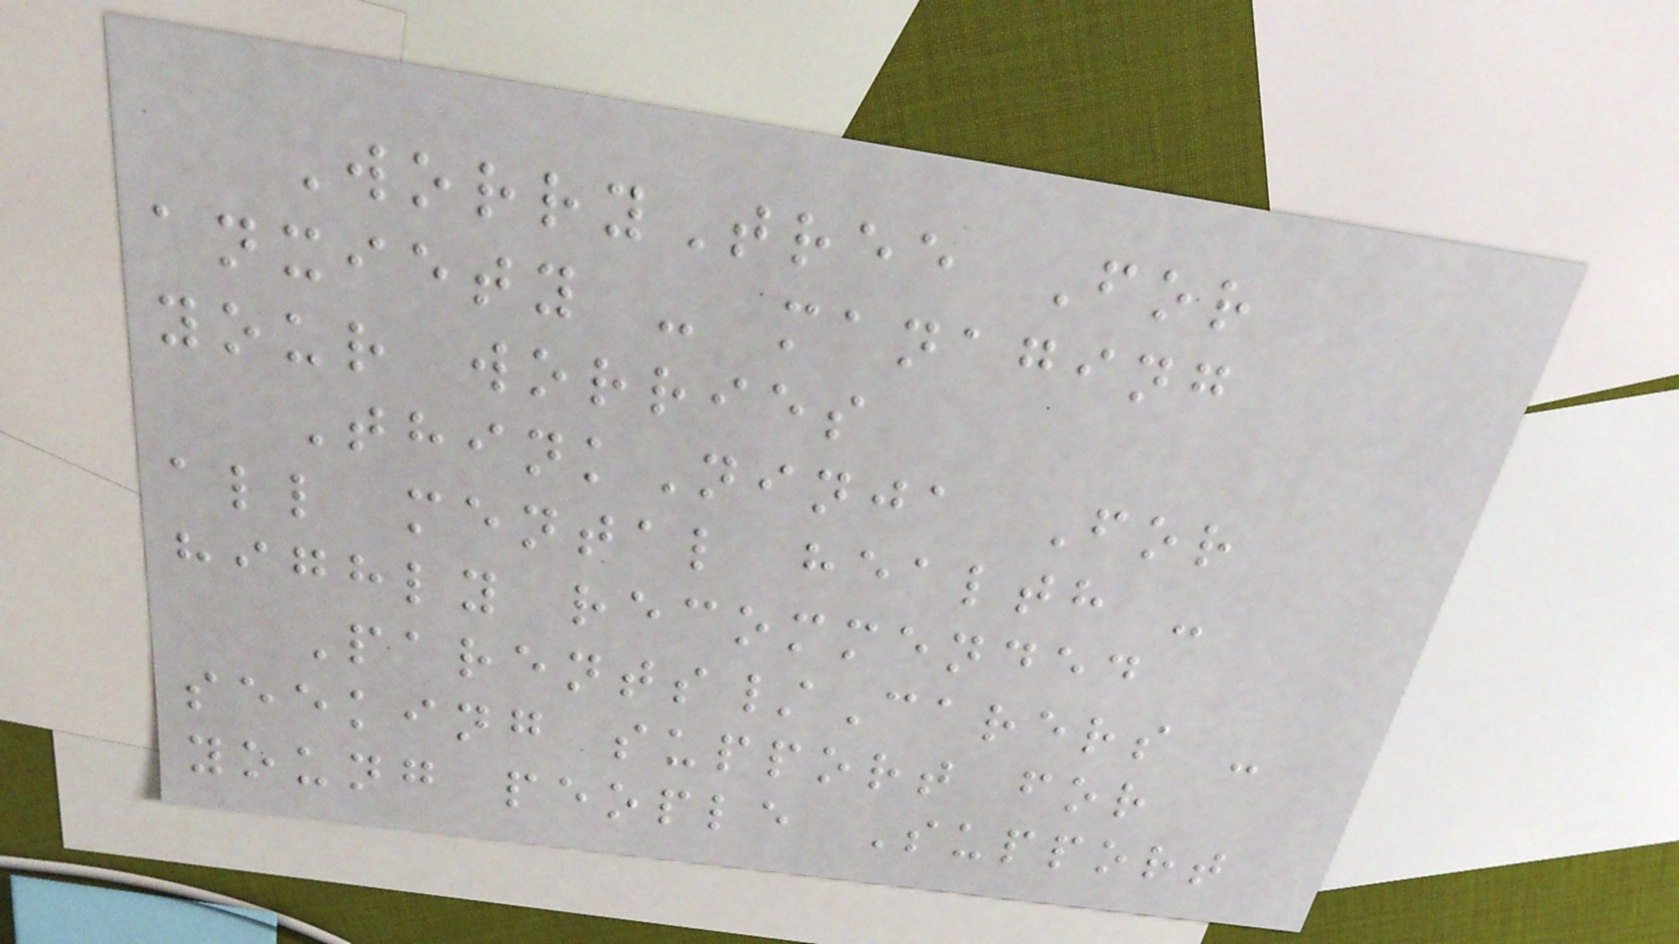WorryTree For
anxiety - managing
your worries
ThinkNinja For
all mental health -
highly recommended
Parents/Carers -
seeking support for
young people Support
